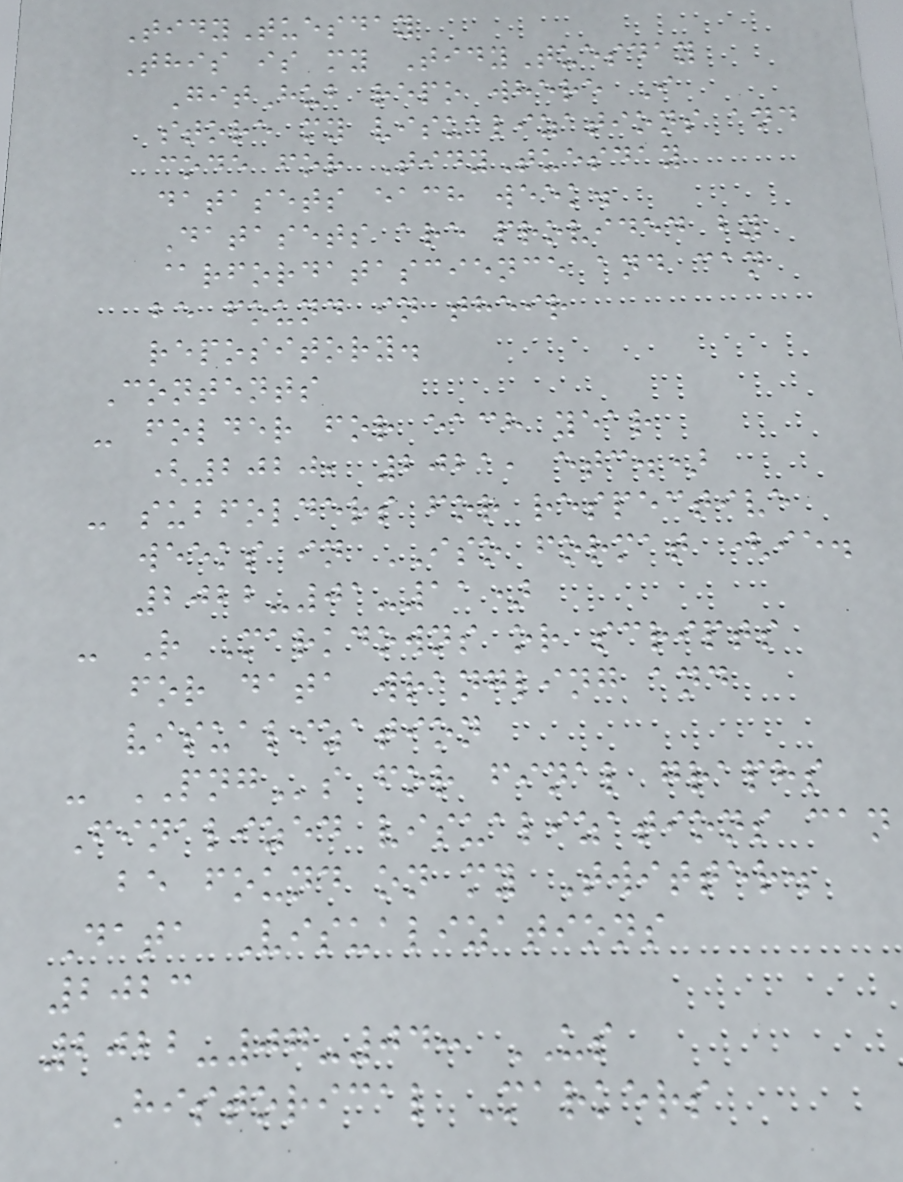TidyTuesday
This is my TidyTuesday
GitHub repo where I
store my visualizations and
code for TidyTuesday
datasets each week.
Datasets are provided by
@rfordatascience and can
be found in their
repository.
Contents
- folder for each year
(2020, 2021, etc.)
- subfolders for respective
weeks in ISO format (ie.
2022-01-11)
- R Markdowns or scripts
for data wrangling and
visualization
- PNGs for final graphs
Finalized visualizations can
be found on my Twitter.
Data Visualizations
2023
2022-07-04: US
Historical Markers
